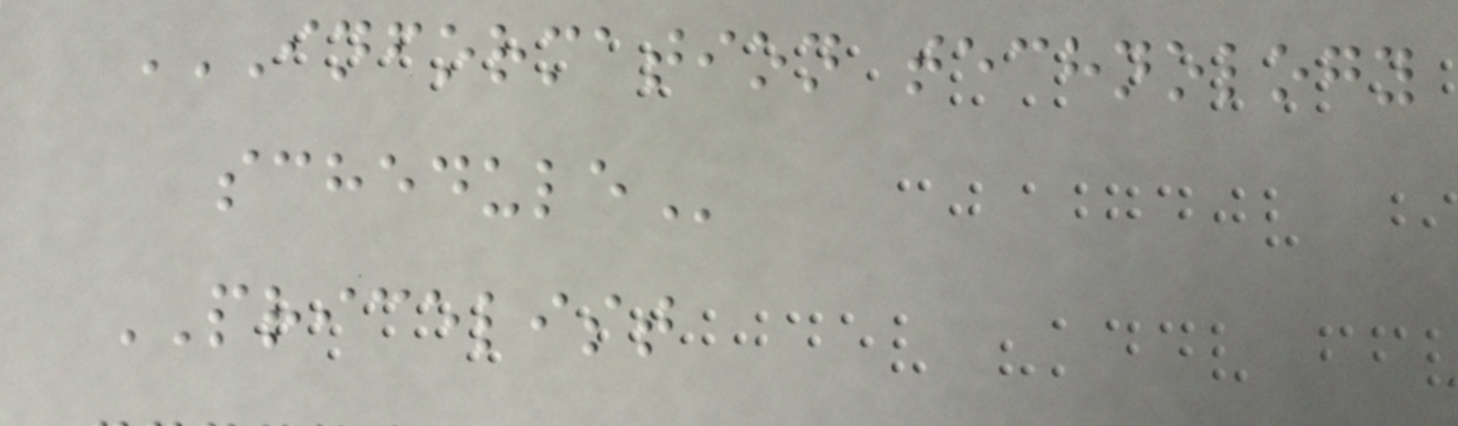INFORMATION TECHNOLOGY
SCHEDULE
PRICELIST
